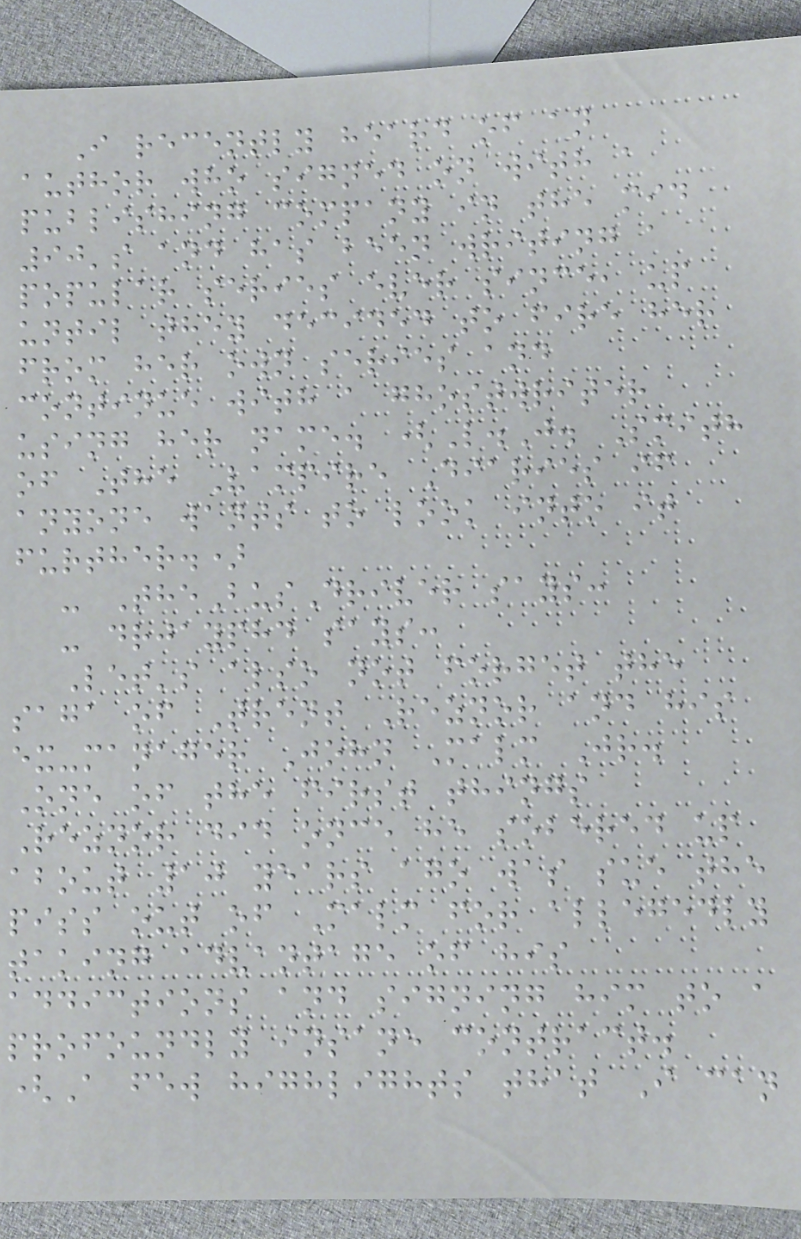I recently heard of an
author who signed on with a
publishing company in the mid
90's and has been writing a
popular series ever since, up
until they decided to fire her
from her own series and
continue with a ghostwriter
using her name. (L.J. Smith
of The Vampire Diaries if
anyone wants to look into it
further.)
- TheBusDriver says:
- drjayphd says:
Let's also not forget the
saga of Trent Reznor and his
ex-manager John Malm Jr.
One of the first things
Reznor did once he sobered up
about 10 years ago was sue the
piss out of Malm for allegedly
taking advantage of his
addictions and signing him to a
profoundly insane contract.
(A few highlights that I can
